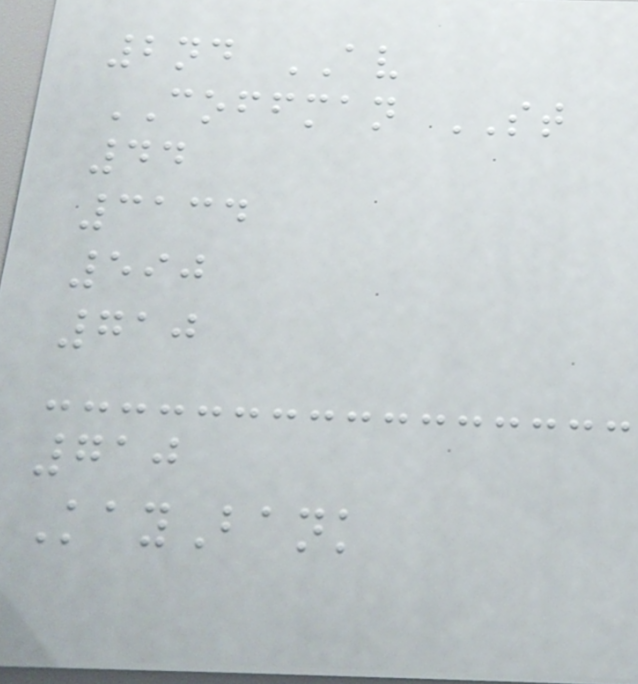2nd AV
COFFMAN ST
44
3134
590
710
710
KayBank
